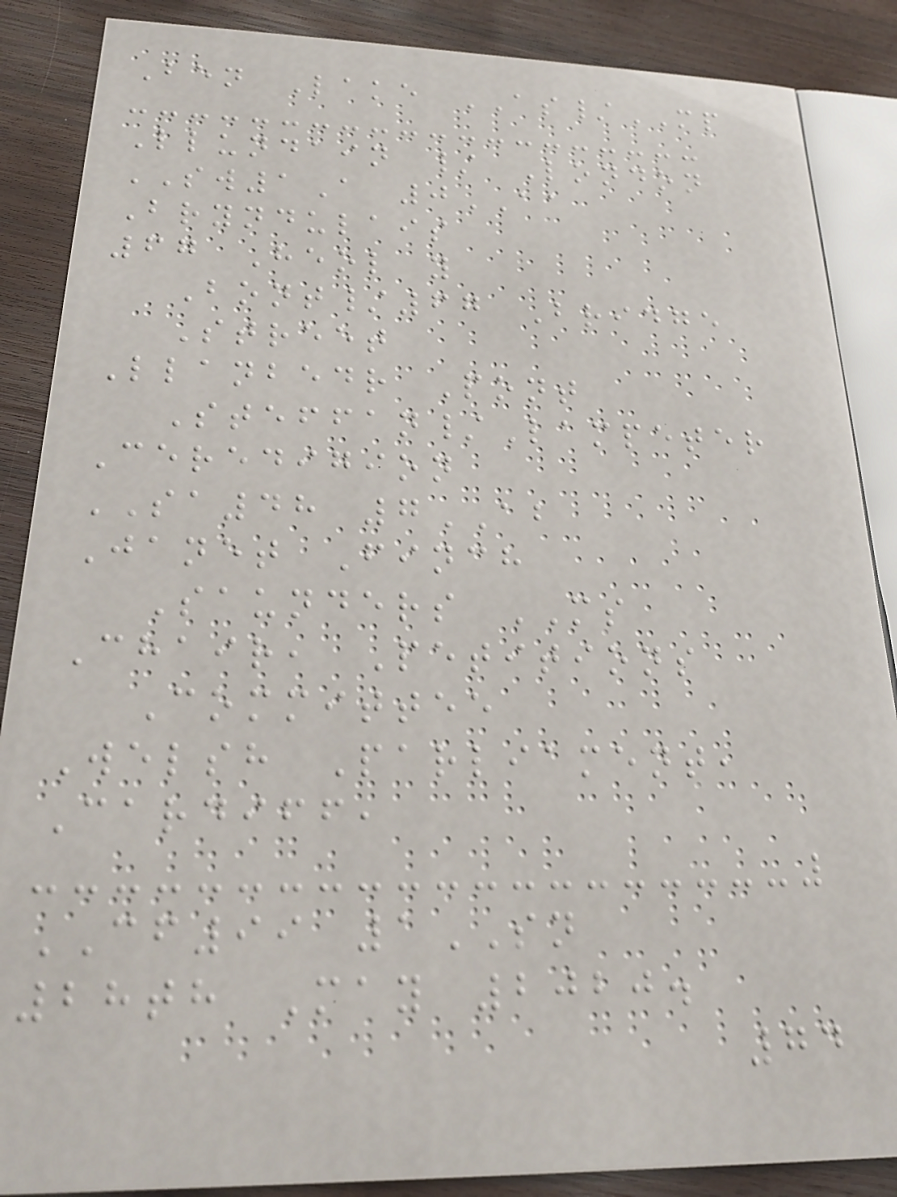Ben Lake AS/MP
Llundain / London
SW1A 0AA
Bryndulais
67 Heol y
Bont/67 Bridge
Street
Llanbedr Pont
Steffan/Lampeter
Ceredigion
SA48 7AB
Janet Finch
Saunders MS
Chair, Petitions
Committee
Welsh Parliament,
Cardiff,
CF99 1SN
28th May 2020.
74
